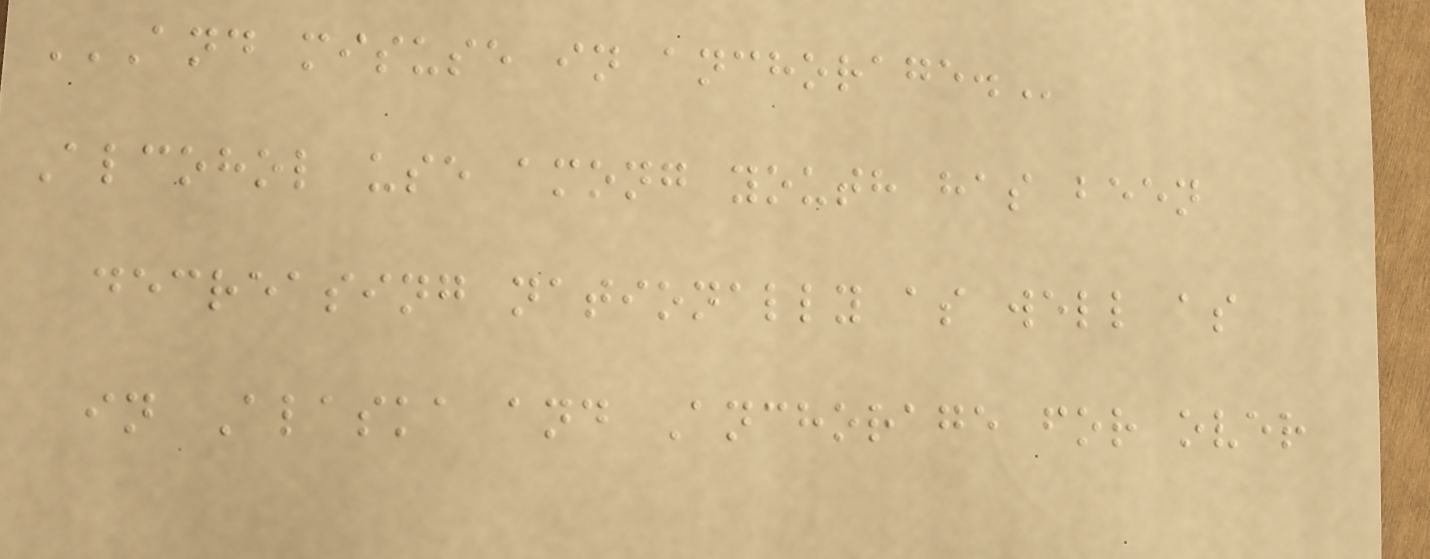AND MISUSE IN ANCHORAGE.
Alcohol use among youth has been
decreasing nationally as well as
in Alaska and Anchorage for over
